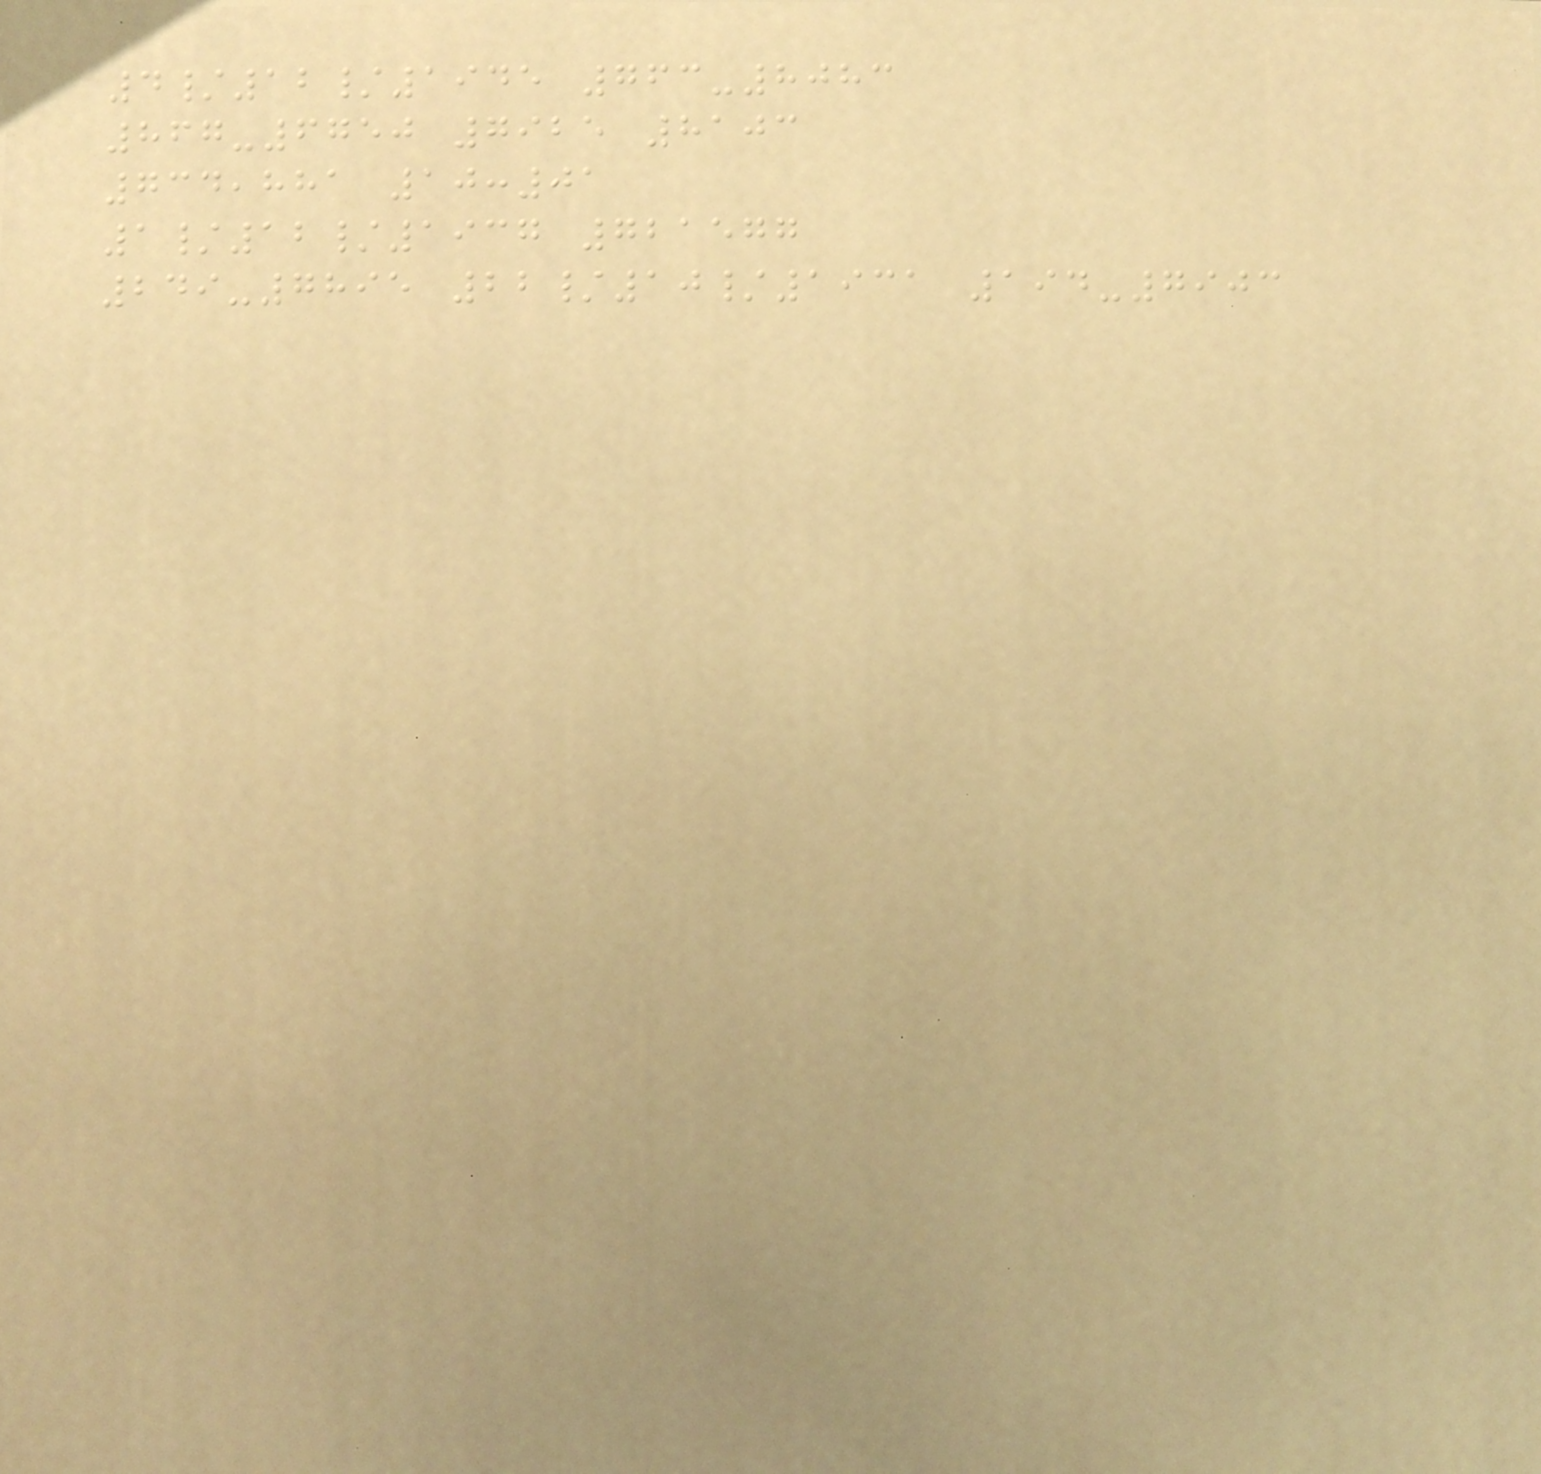4/12/1945 763-8083
867-6750 7925 8103
734,881 10:01
1/12/1937 721577
249-7895 22/10/1931 194-7903
